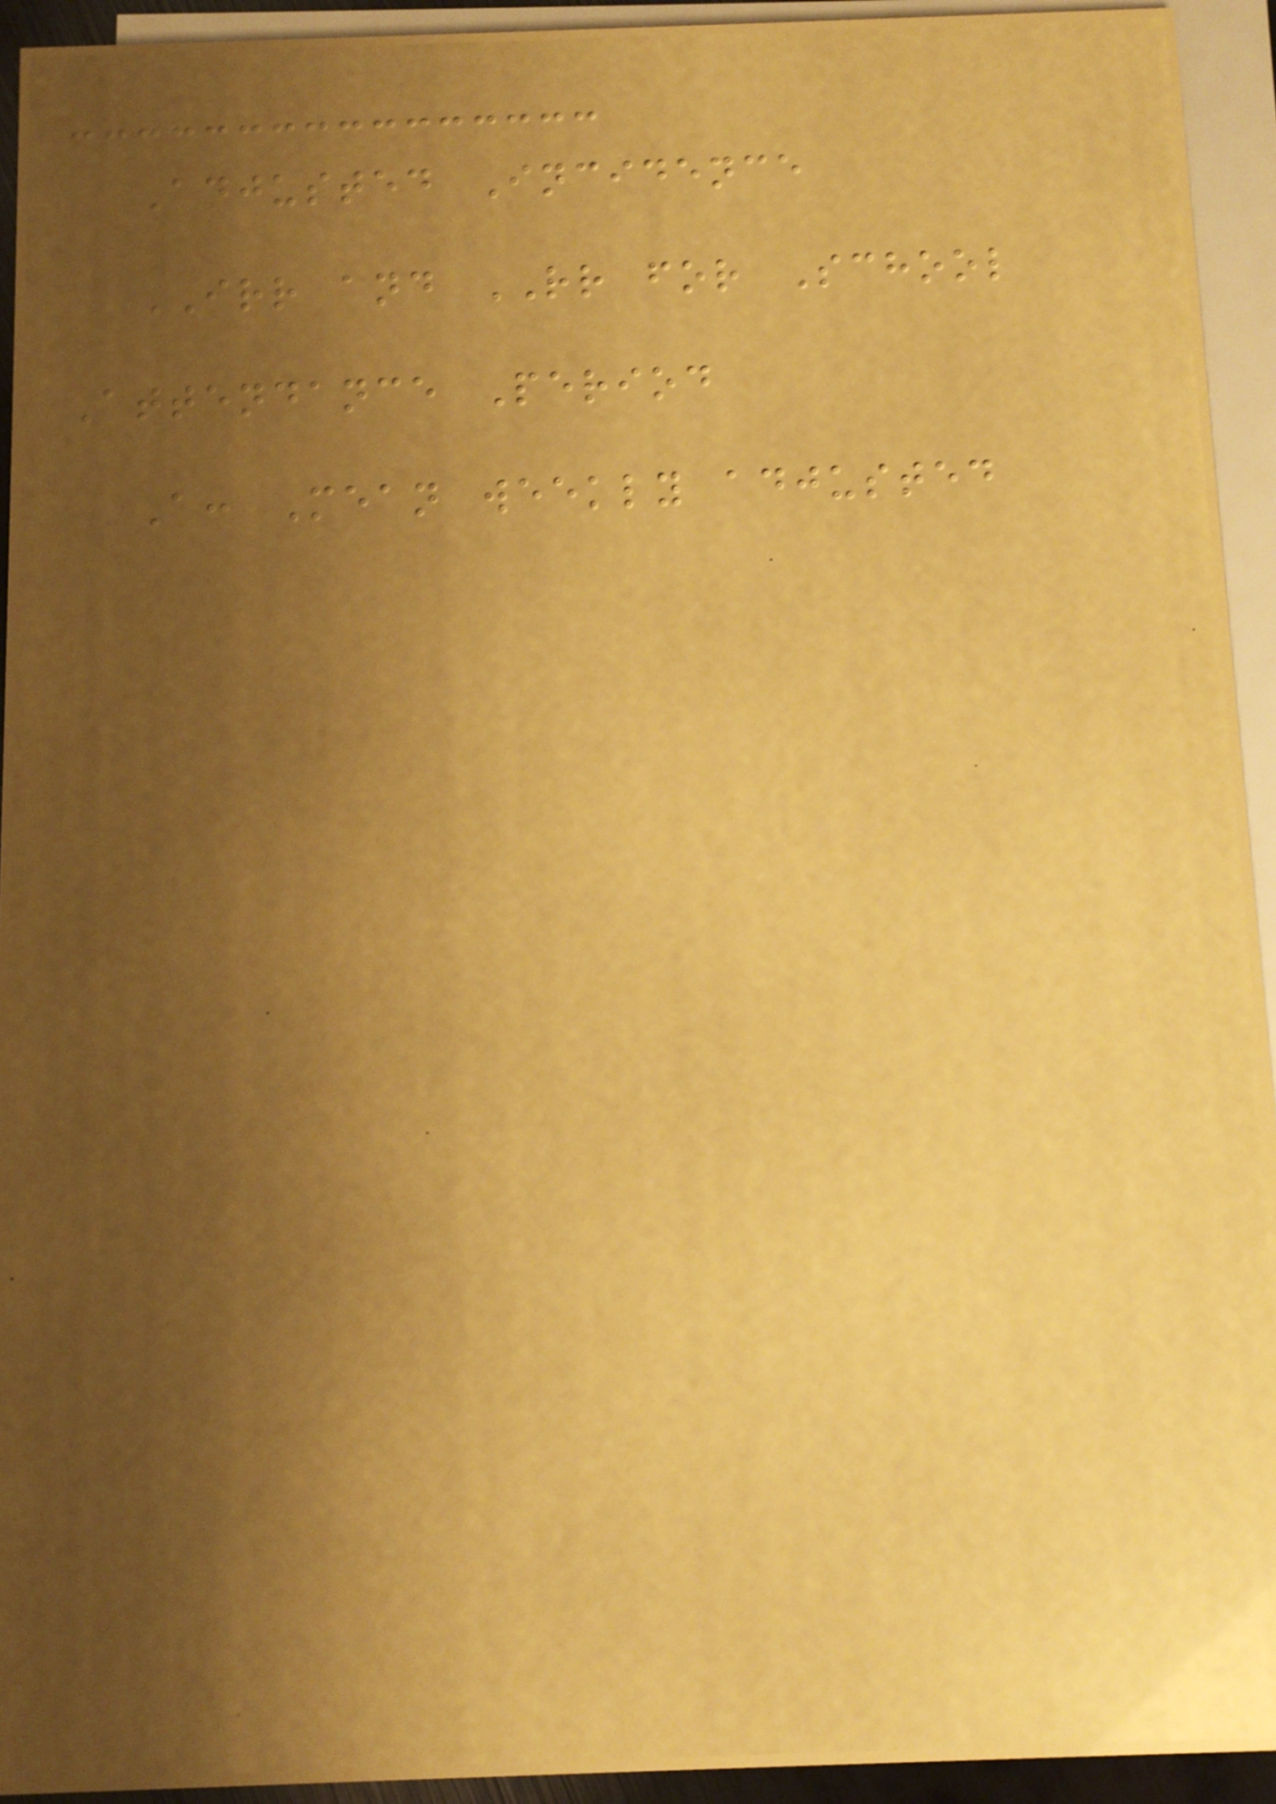Adjusted Incidence
IRR and RR for School
Attendance Period
A: Mean weekly adjusted
